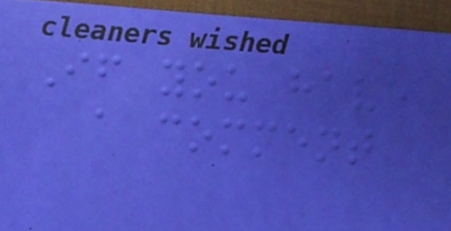If you have
a comment
